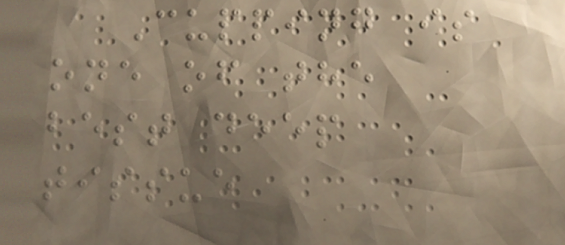Cupping is
one of the
best deep
tissue
